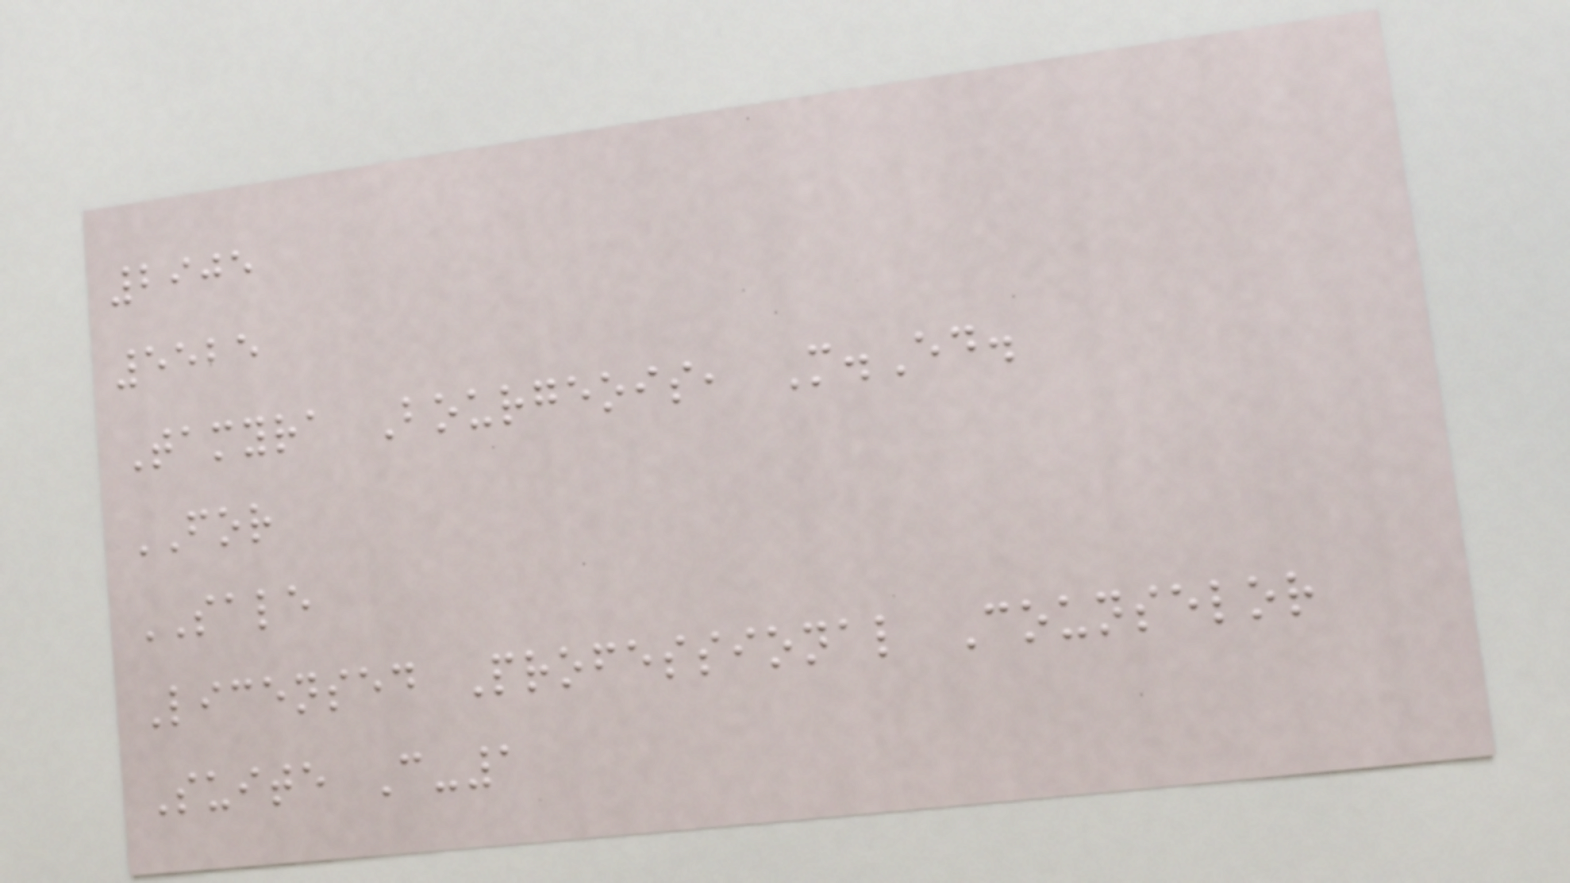2905
5525
Tamyra Bourgeois, M.Ed.
FOR
SALE
Licensed Professional Counselor
Suite C-1
